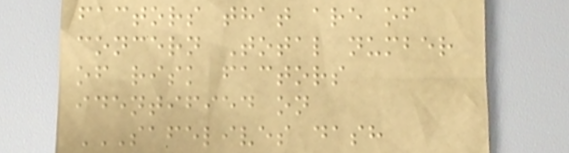factors that are of
concern Total number
of risk factors
identified on
SAFELIVES DASH
